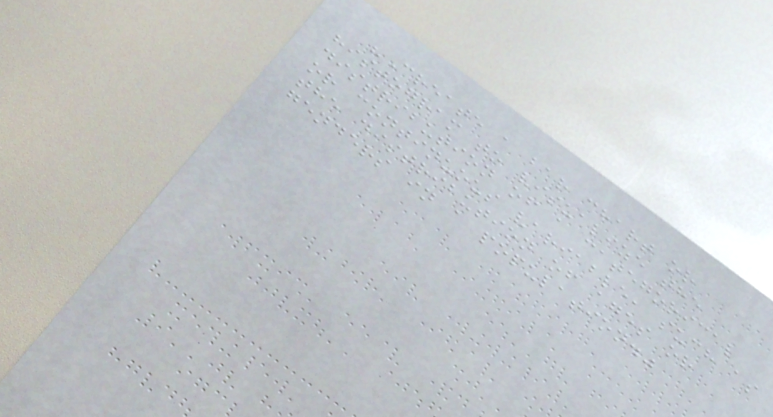"Create a bar chart or
histogram to visualize the
distribution of a categorical
or continuous variable, such as
the distribution of ages or
genders in a population."
